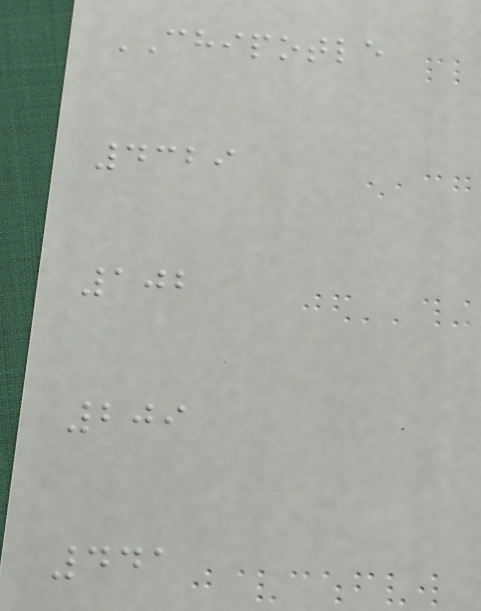CHIPOTLE
4329
102
209
441
